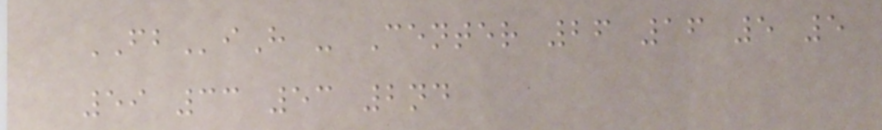FBiH - Center 26 16 5 5
59 33 53 2nd
